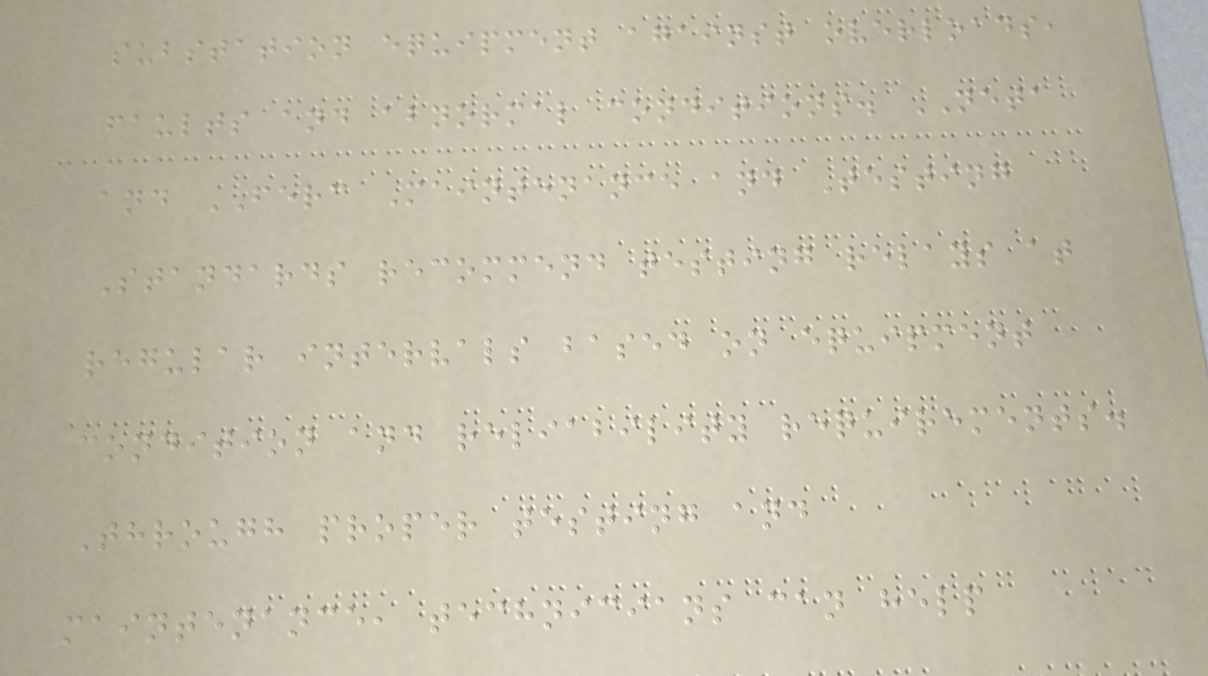substation equipment against overloads,
faults and abnormal conditions. NETA
and FERC Maintenance and Testing
Standards recommend testing relays at
regular intervals based on equipment
condition and reliability requirements.
Through proper testing and
maintenance, technicians can help
